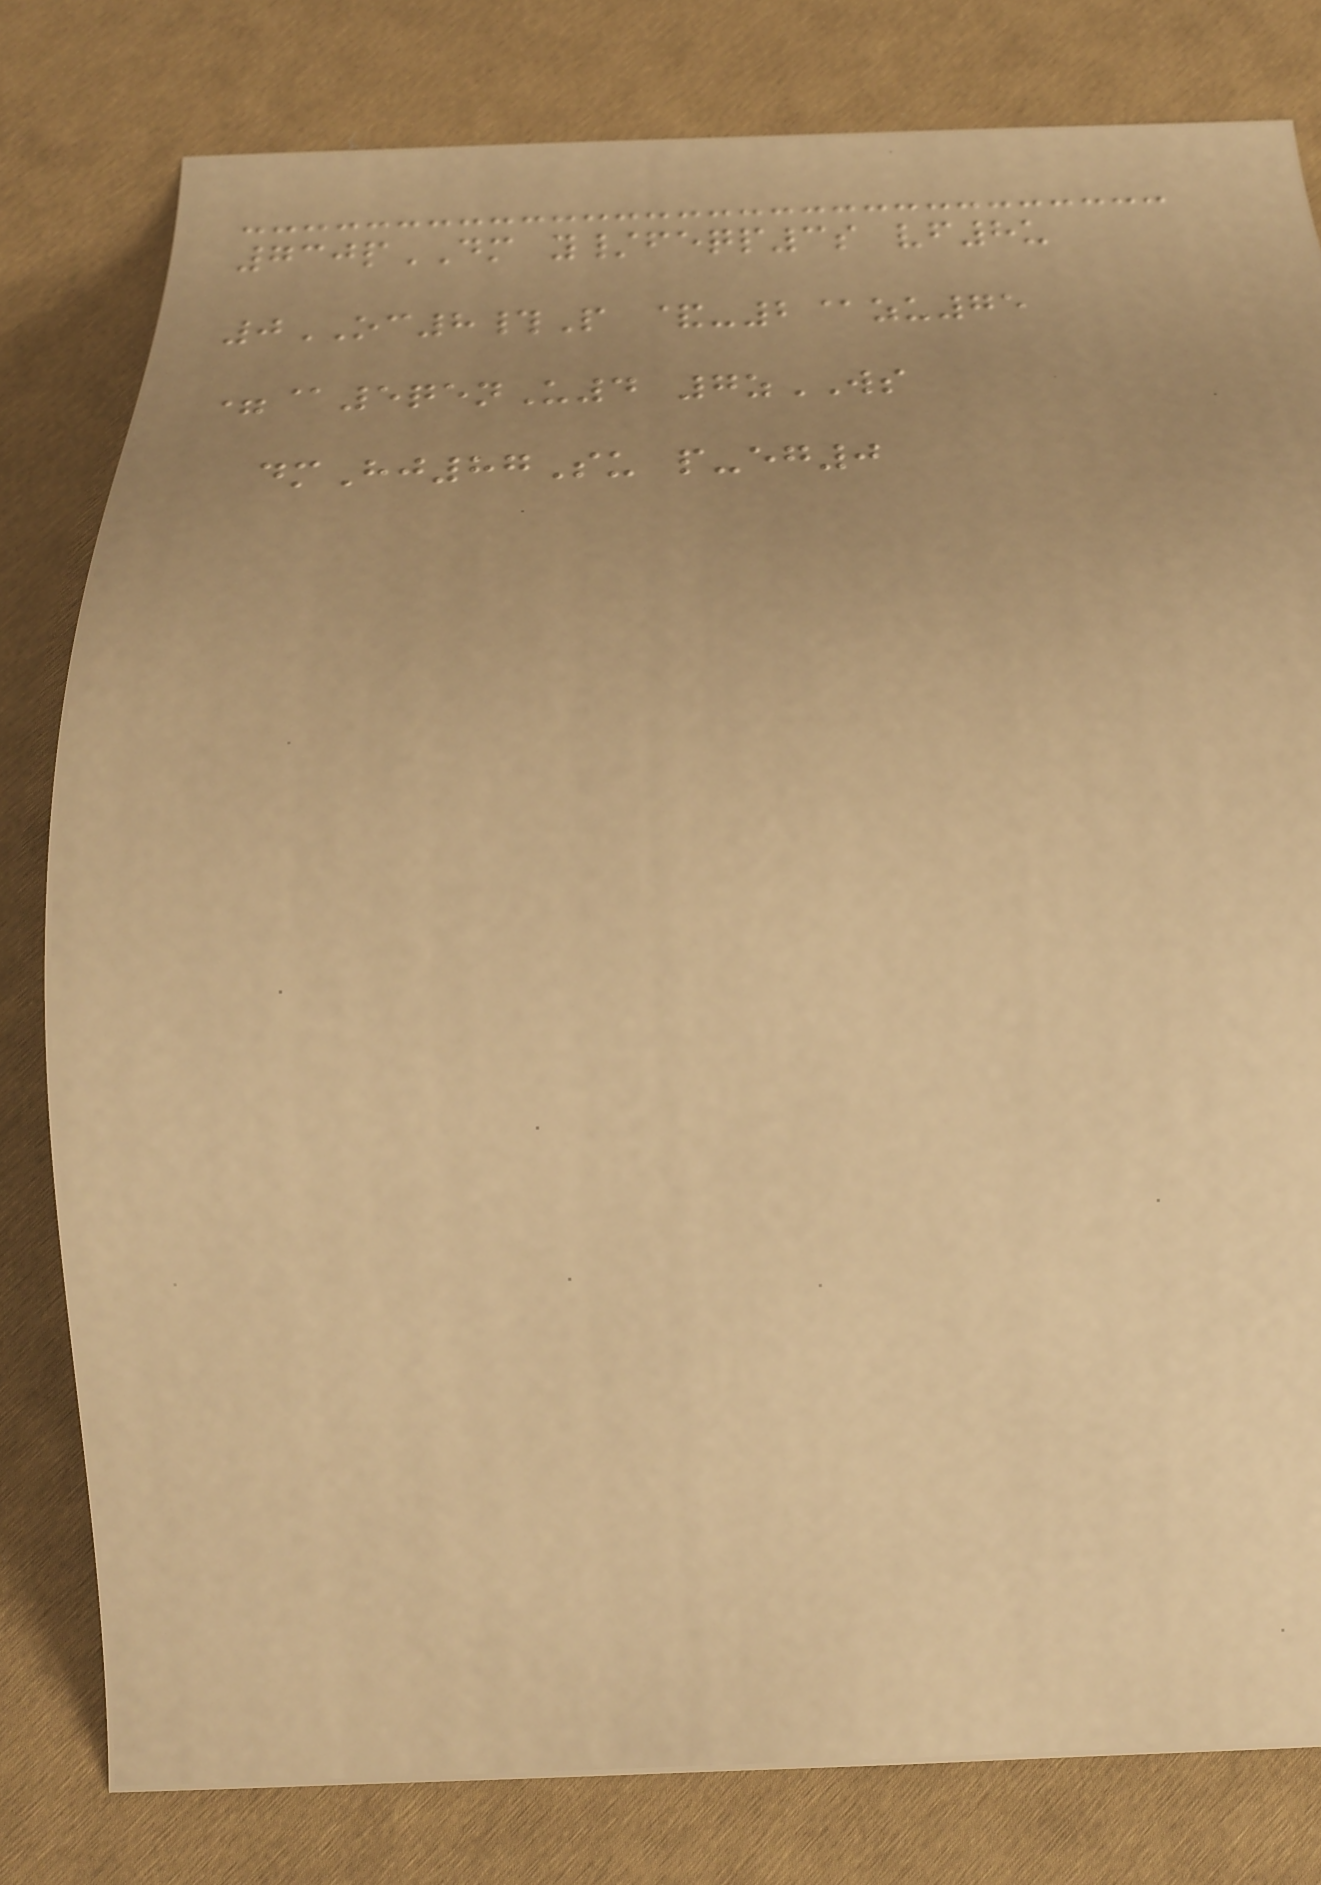730pDM y/feqp3s vf8u
0OC8#P &-2@zu75
=@5qenU4 7zWS
dmHj87Su p-eg0
